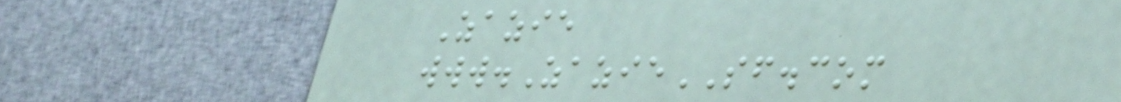Zazie
www.ZazieSF.com
